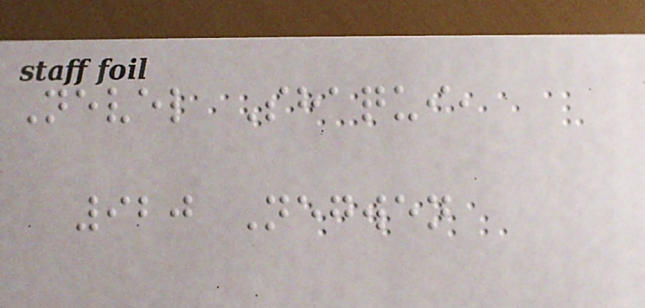Nevel Shaqui,
920 Negwen
